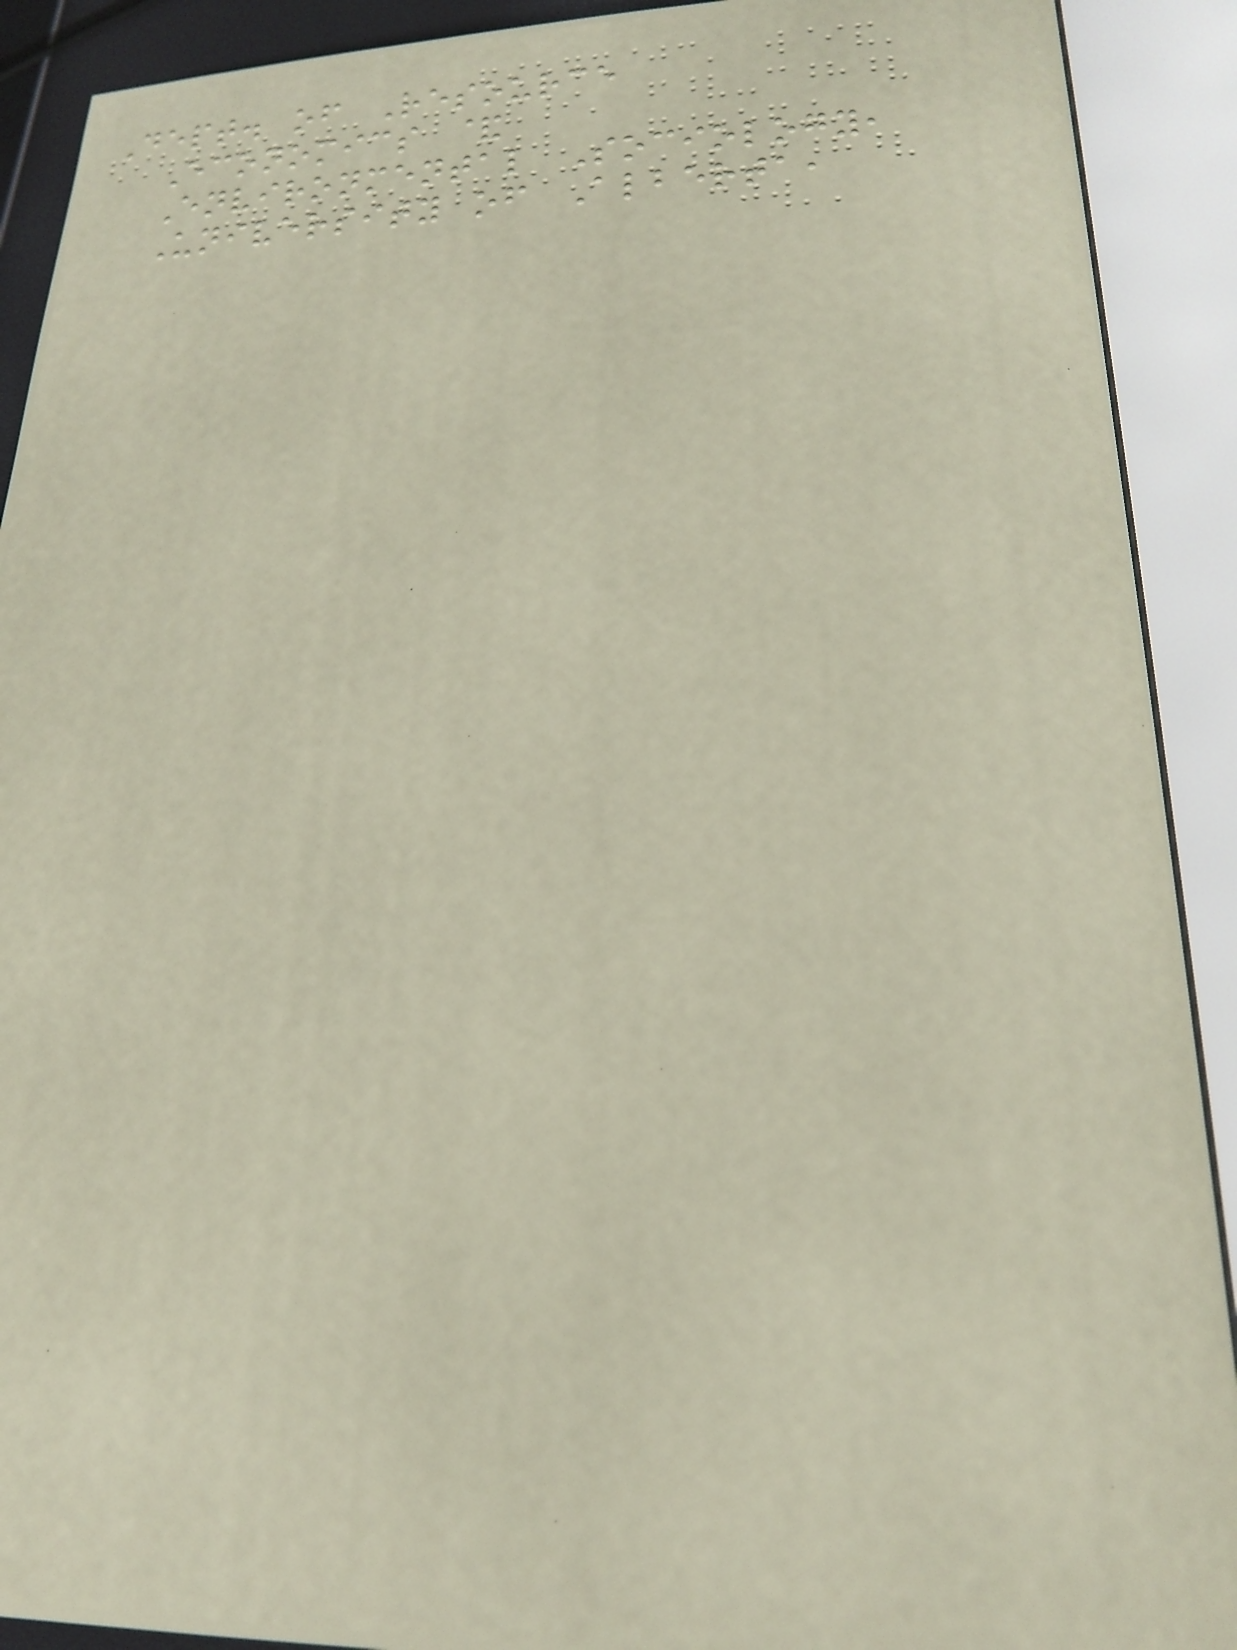Dept. of Resource
Economics &
Environmental Sociology,
University of Alberta,
